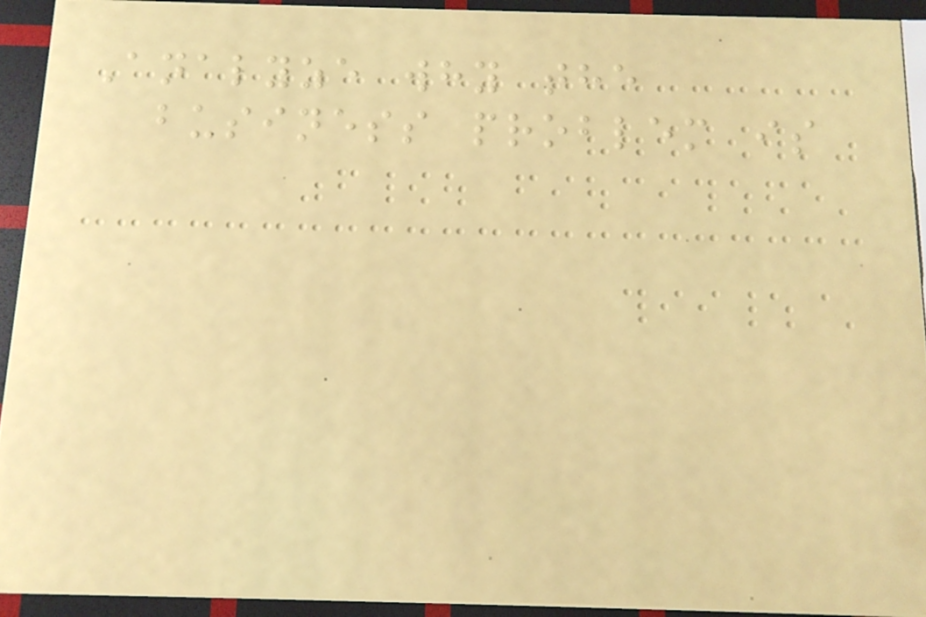Analyze why the
business problem is
